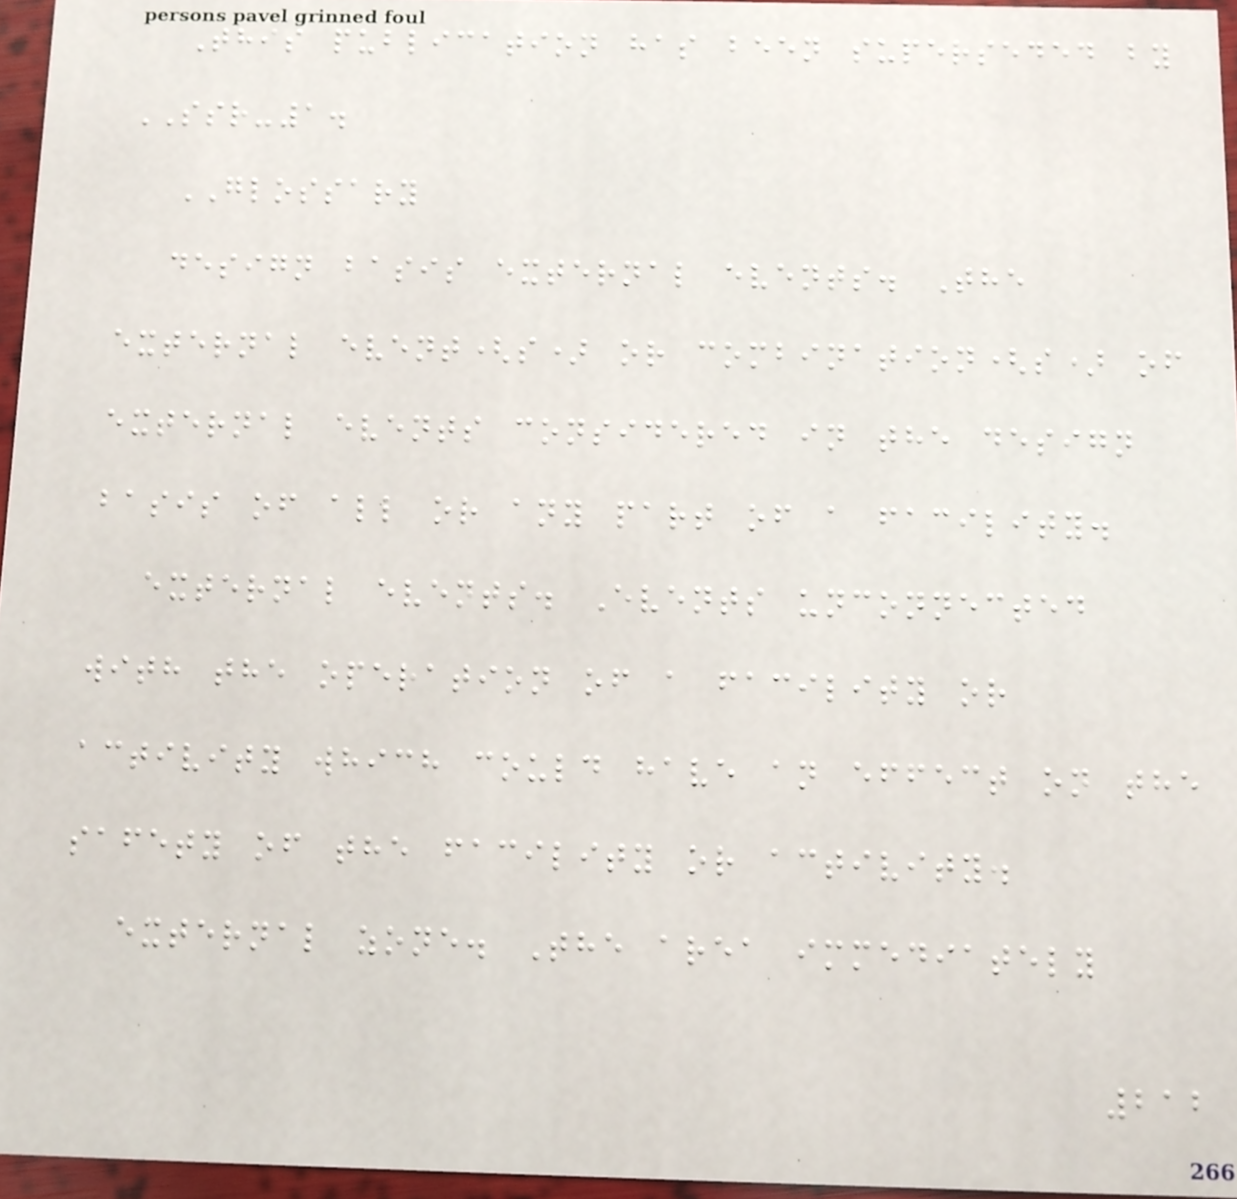This publication has been superseded by
SSR-1.
GLOSSARY
design basis external events. The
external event(s) or combination(s) of
external events considered in the design
basis of all or any part of a facility.
external events. Events unconnected
with the operation of a facility or
activity which could have an effect on the
safety of the facility or activity.
external zone. The area immediately
212
